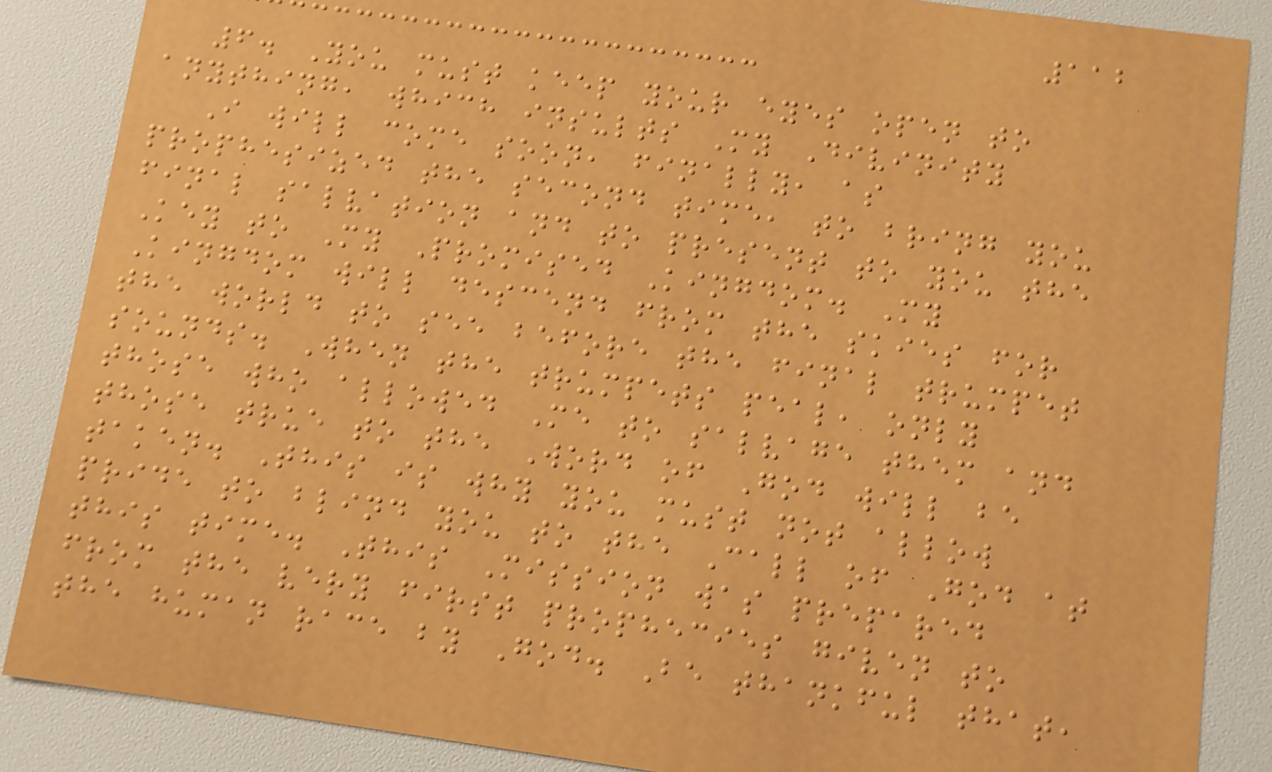112
6. You must keep your eyes open to
anything, which insults My Divinity
I will come soon, finally, as
prophesized the second time, to bring you
final salvation and to present to you the
Key to My Promised Kingdom. My
Kingdom will descend from the skies for
the world to see before the final trumpet
sounds. When the trumpets peal, only
those who allowed Me to salvage them and
those true to the Word of God will be
taken. This is why you must not allow
pride to blind you to the Call of God at
this time. This Mission was prepared
from the very first prophecies given to
the human race by God. Be thankful that,
